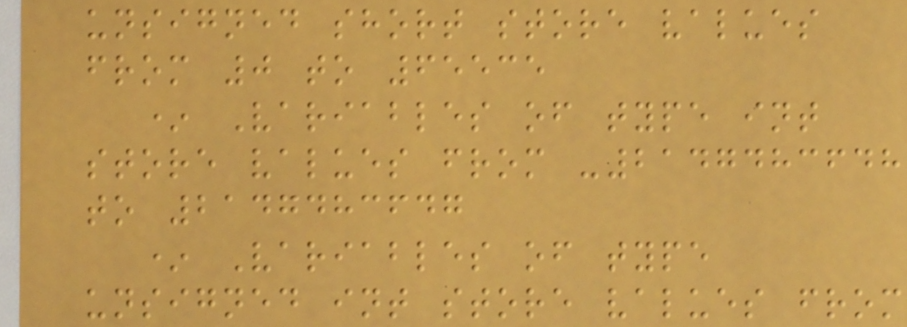unsigned short store values
from 0 to 65535
* Variables of type int
store values from -2147483648
to 2147483647
* Variables of type
unsigned int store values from
